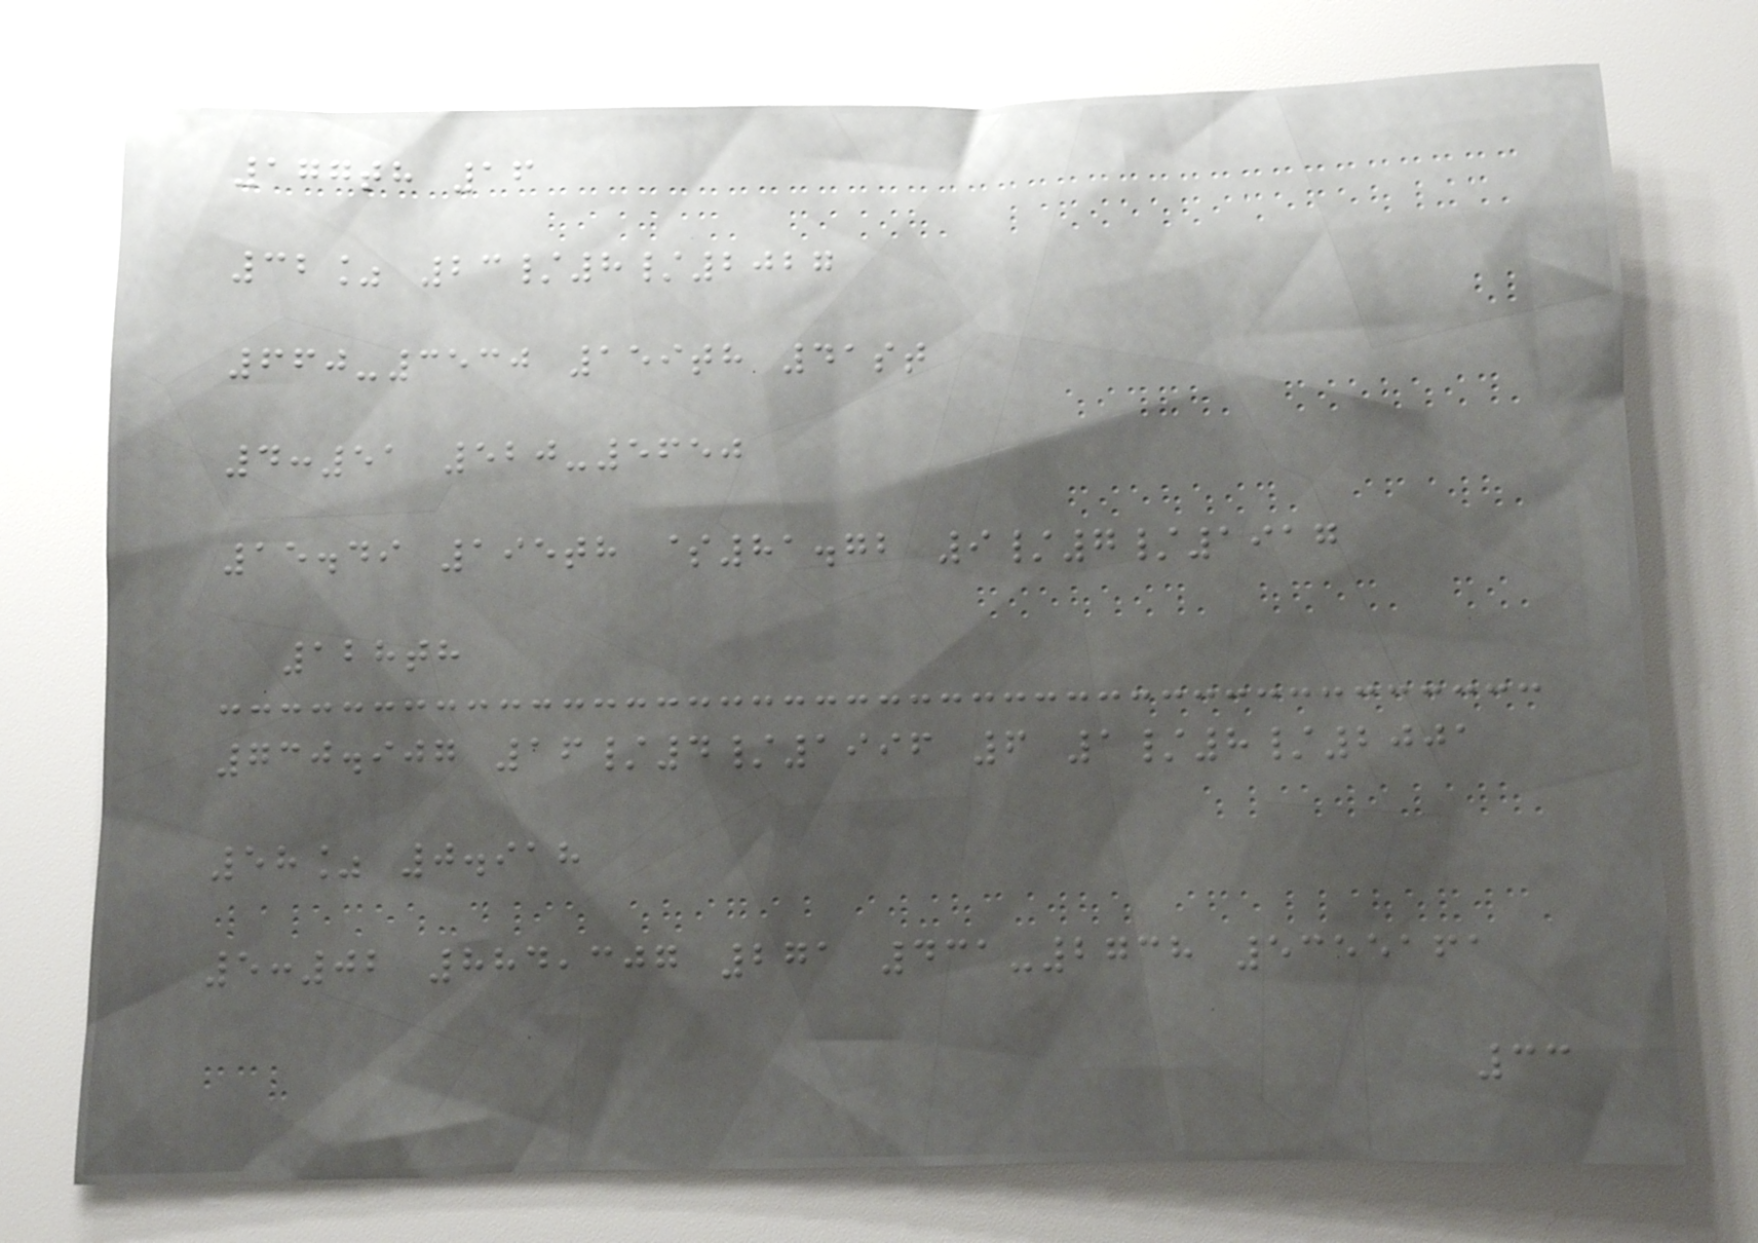177th 16
32% 23/8/2027
660-3530 159th 41st
4:51 520-5650
15.49 195th $81.72 9/7/1917
128th
730.907 16/4/1996 6 1/8/2001
58% 0.918
5:02 884,307 271 431-2738 5355161
33
